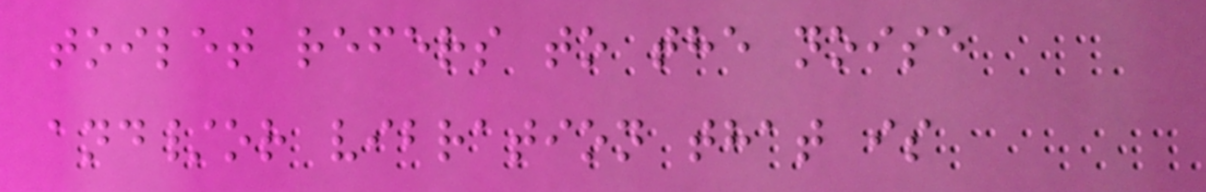toilet refers to the noise
and/or vibration that is
